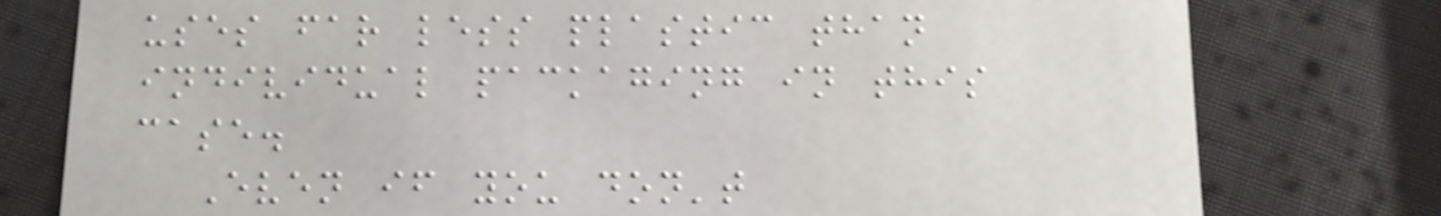uses far less plastic than
individual packaging in this
case.
Even if you don't
